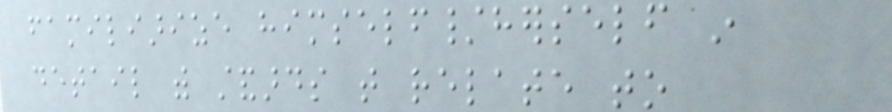familiarize himself/herself in
detail with standards that relate to
